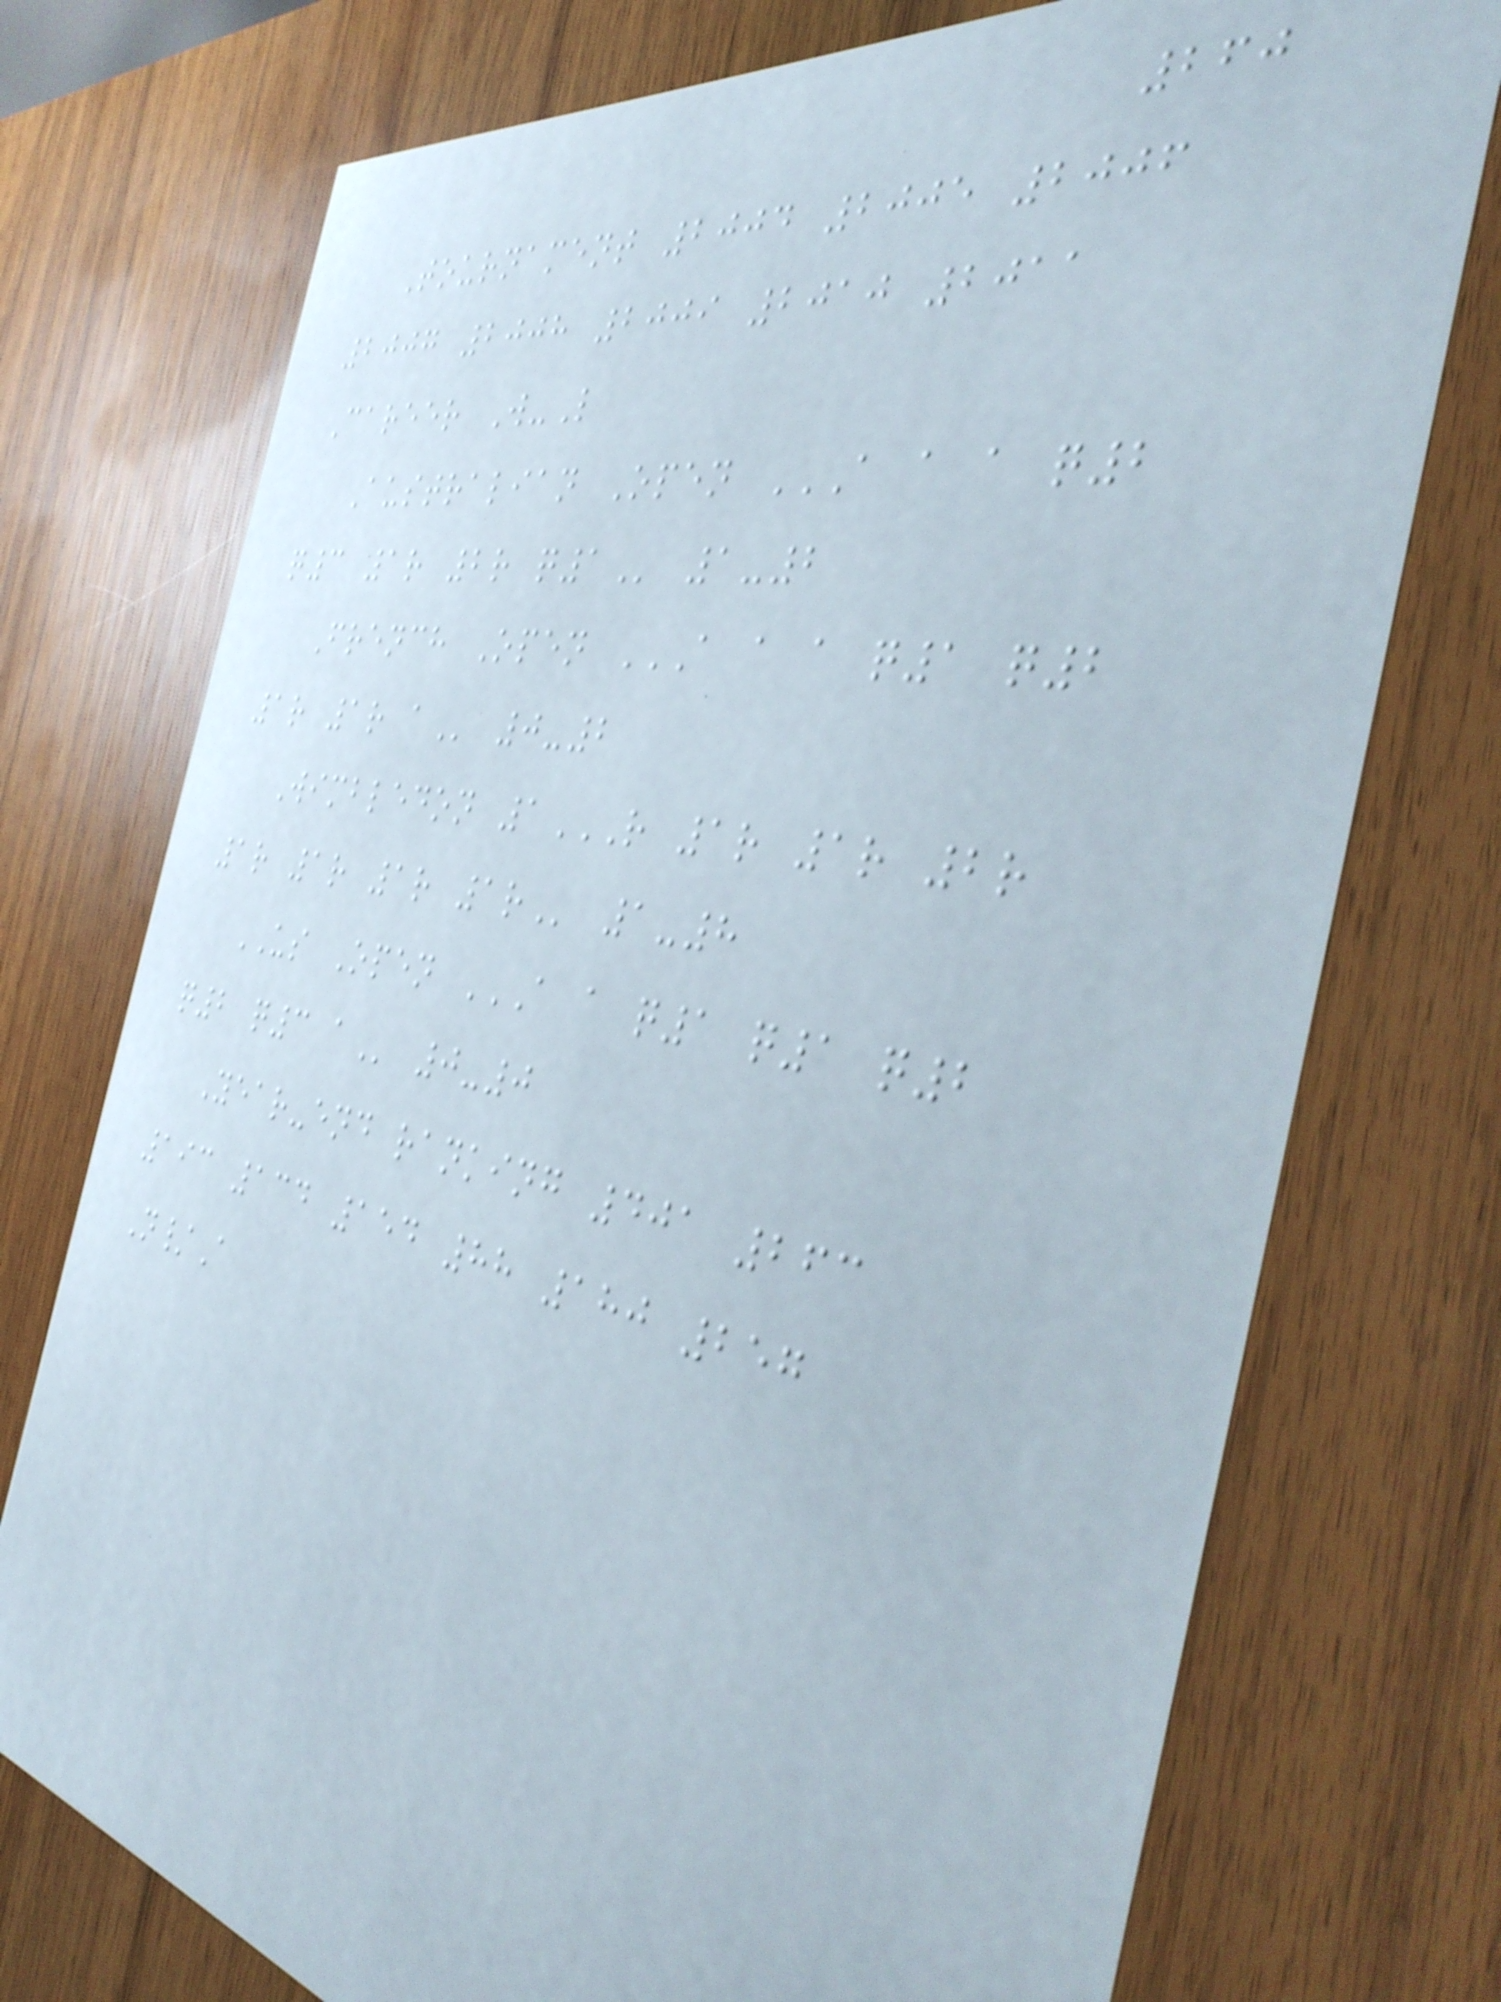260
Tournament 2004 2005 2006
2007 2008 2009 2010 2011
Career W-L
Australian Open A A A Q2
Q3 1R 2R Q1 1-2
French Open A A A Q1 Q2
1R 1R A 0-2
Wimbledon 1R 1R 1R 2R
1R 1R 1R 1R 1-8
US Open A A Q1 Q1 Q2
Q2 Q3 A 0-0
Year-end ranking 401 263
193 134 154 88 180 257
N/A
